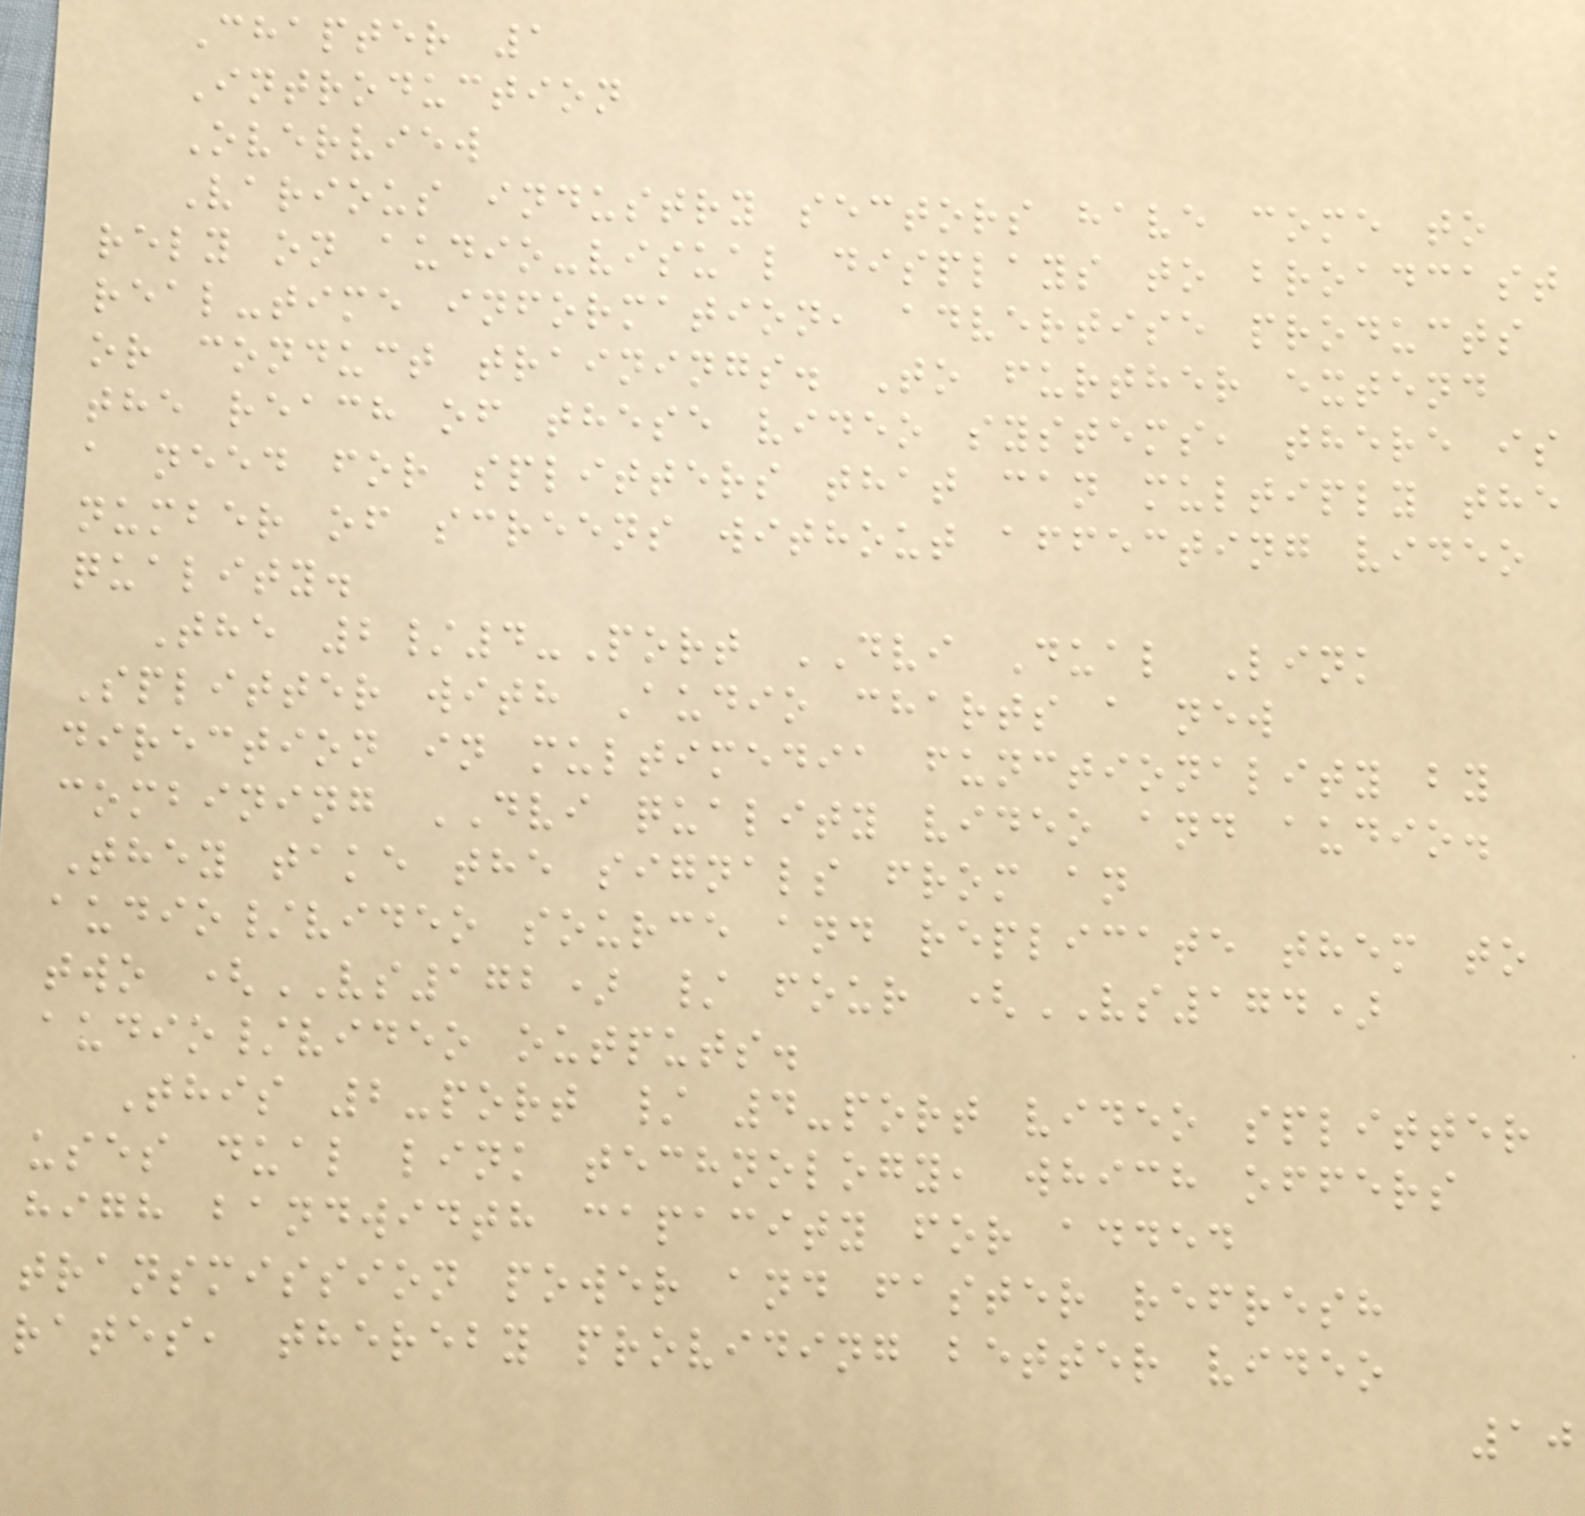Chapter 1
Introduction
Overview
Various industry sectors have come to
rely on audio-visual displays to broadcast
real-time information, advertise products
or conduct trainings. To further extend
the reach of these video systems, there is
a need for splitters that can multiply the
number of screens without affecting video
quality.
The 2/4-Port DVI Dual Link
Splitter with Audio charts a new
direction in multimedia functionality by
combining DVI quality video and audio.
They take the signals from an
audio/video source and replicate them to
two (VS172) / four (VS174)
audio/video outputs.
This 2-port / 4-port video splitter
uses dual link technology, which offers
high bandwidth capacity for added
transmission power and faster refresh
rates, thereby providing better video
10
